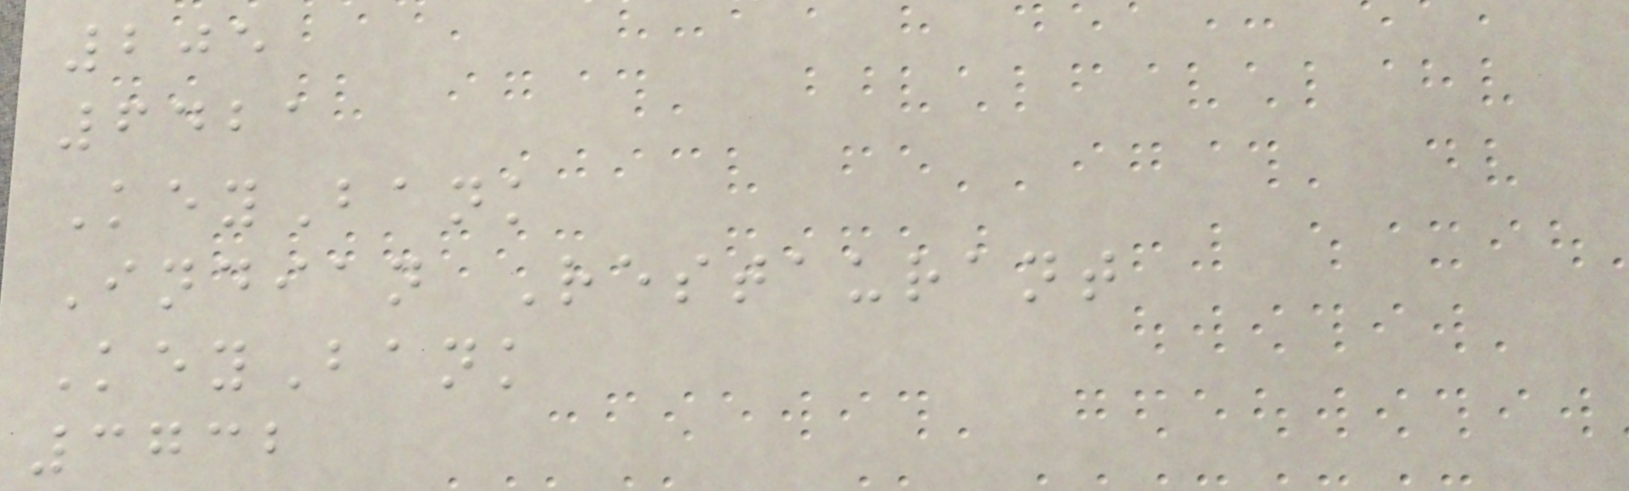205
6421
KeyBank
Indian Restaurant
KeyBank
3732
